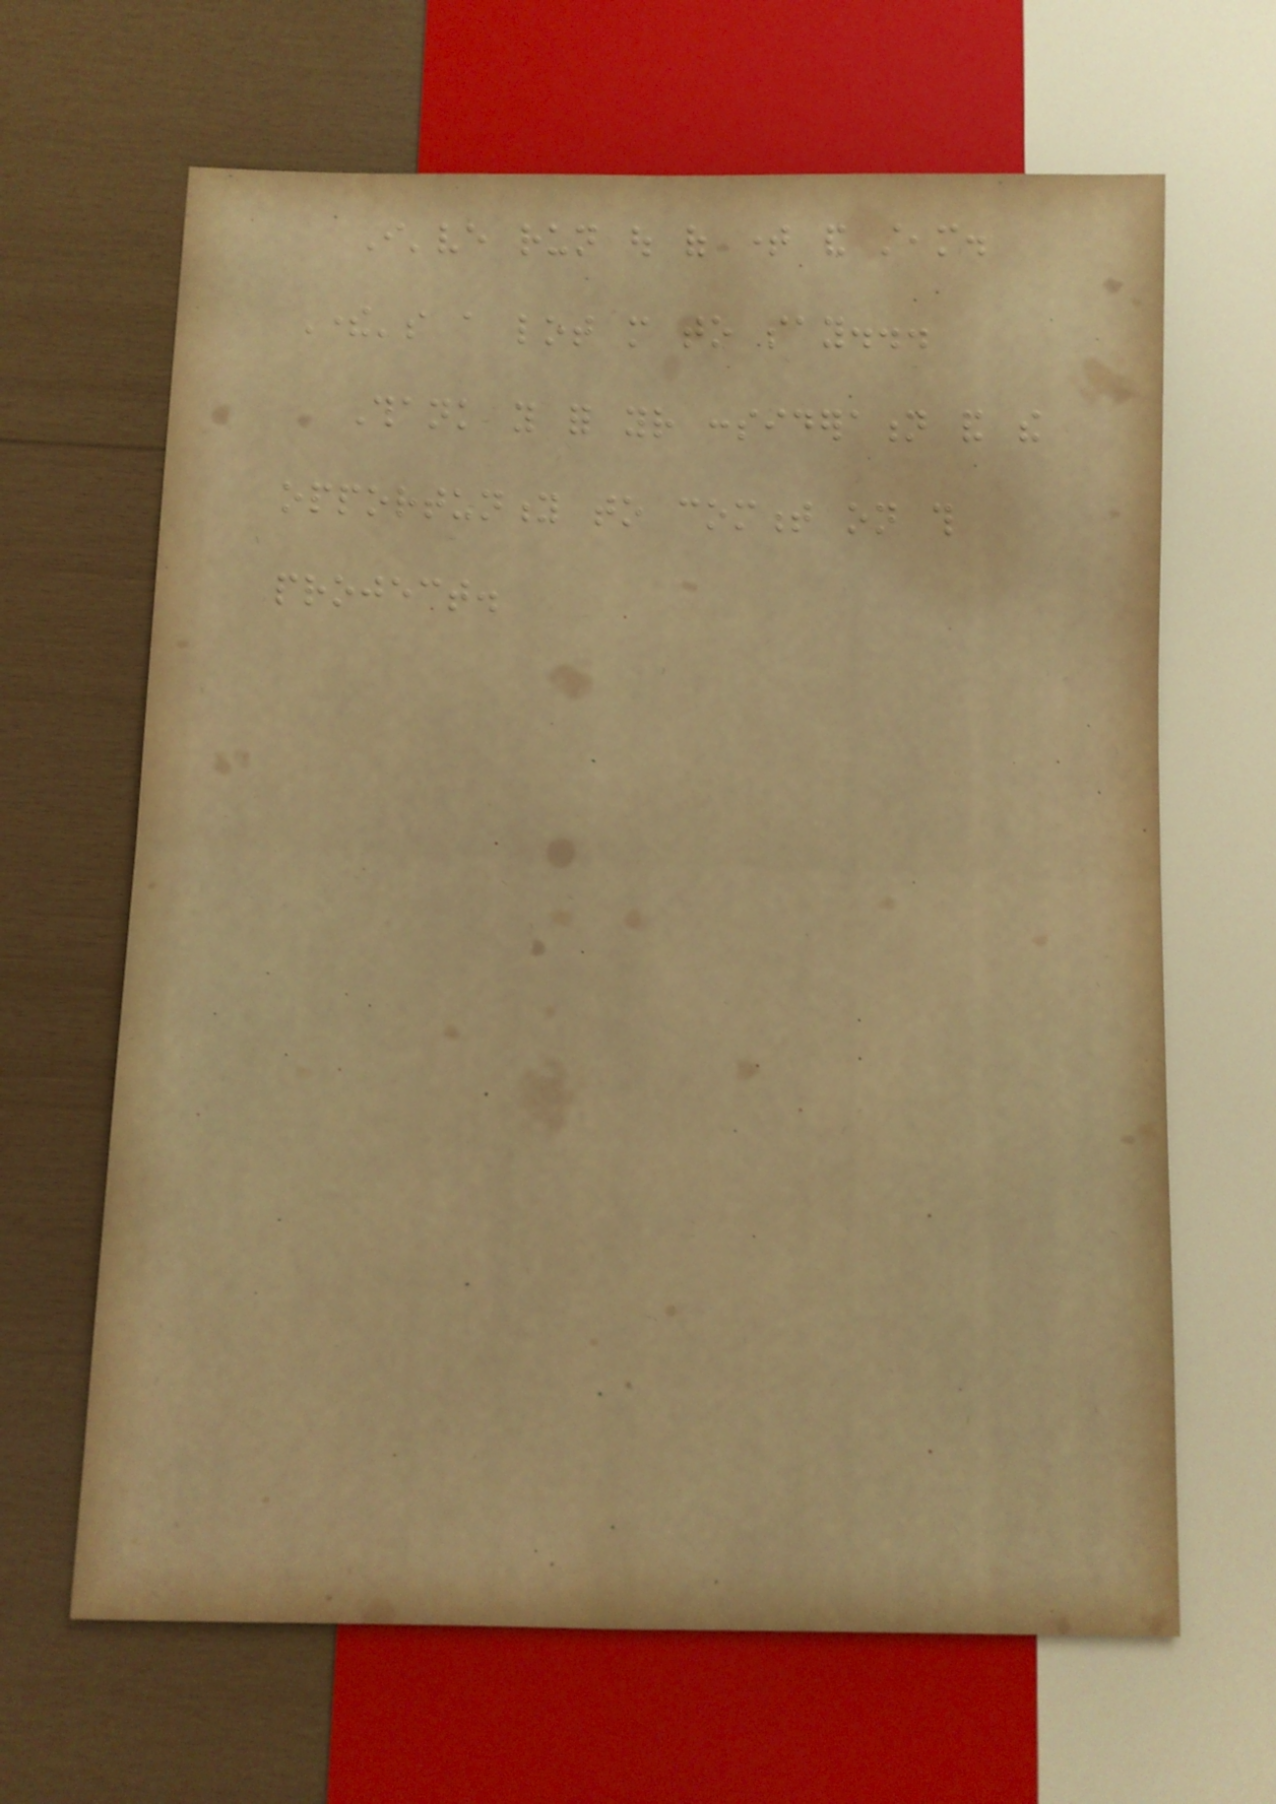I've run out of time and steam.
There's a lot more to say...
Thank you for your consideration and the
opportunity to comment on this
project.
